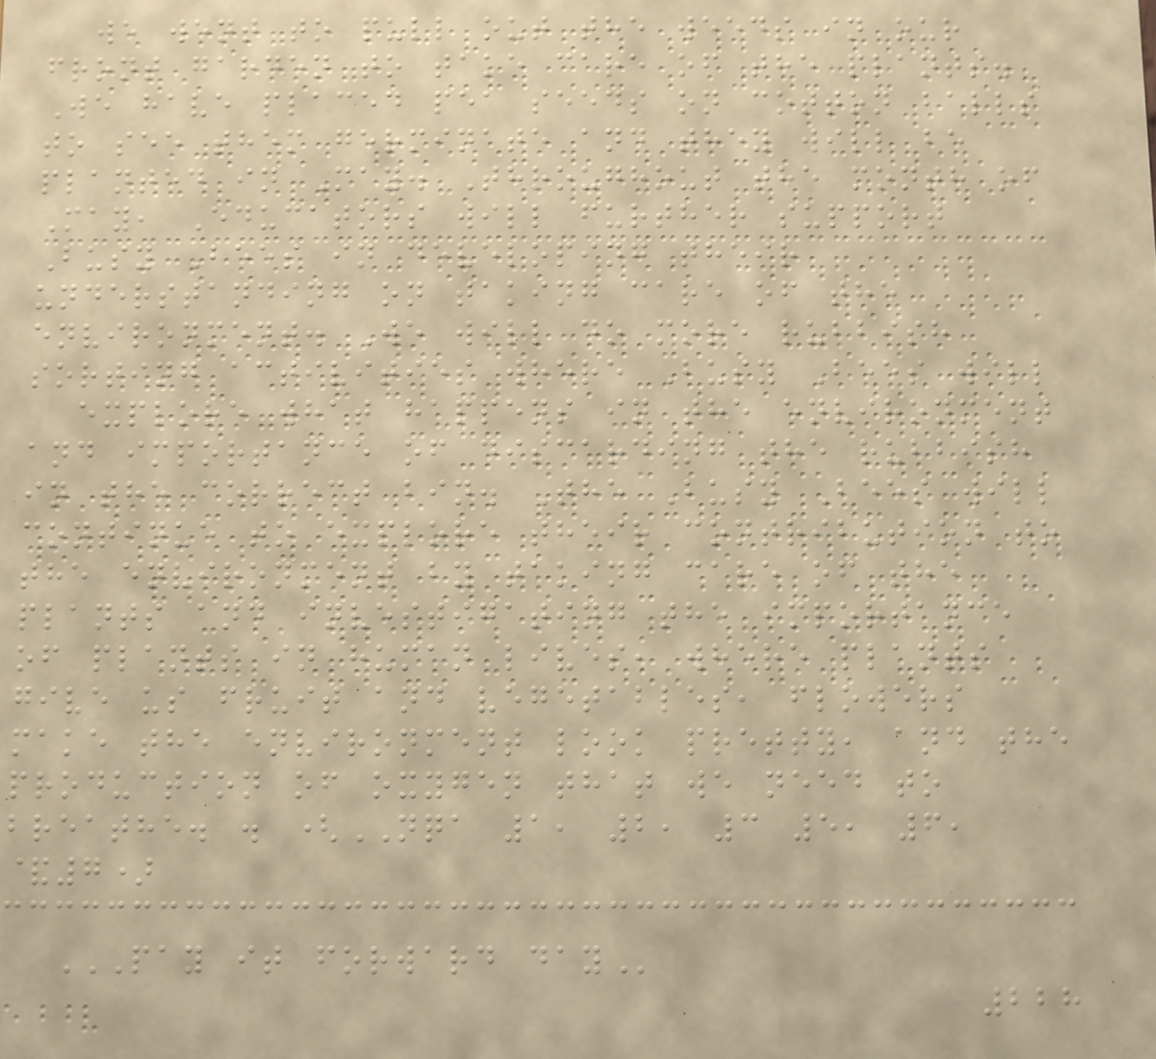we went to pull out the weeds in our
front garden to take care of the plants.
We have placed pea seeds on cotton balls
to see them germinate and they will be
planted in May. Throughout the month of
May, Educators will further support
Busy Bees in developing their
understanding on taking care of the
environment. We will do more rubbish
sorting activities where Busy Bees will
explore what happens in the environment
and importance of discarding the rubbish
in the correct bin. The Busy Bees will
continue to explore their contribution to
the environment by taking care of the
plants and investigating the importance
of plants in human lives, where plants
give us fruit and vegetables, flowers
make the environment look pretty, and the
production of oxygen that we need to
breathe. . (NQA 1, 2, 3 5, 6,
&7)
PAY IT FORWARD DAY
228
